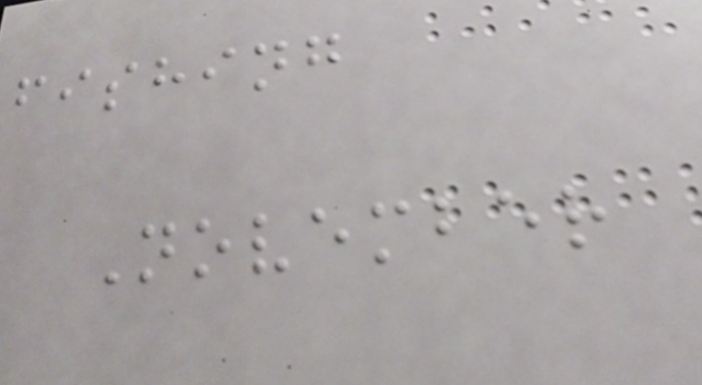fishing
November
